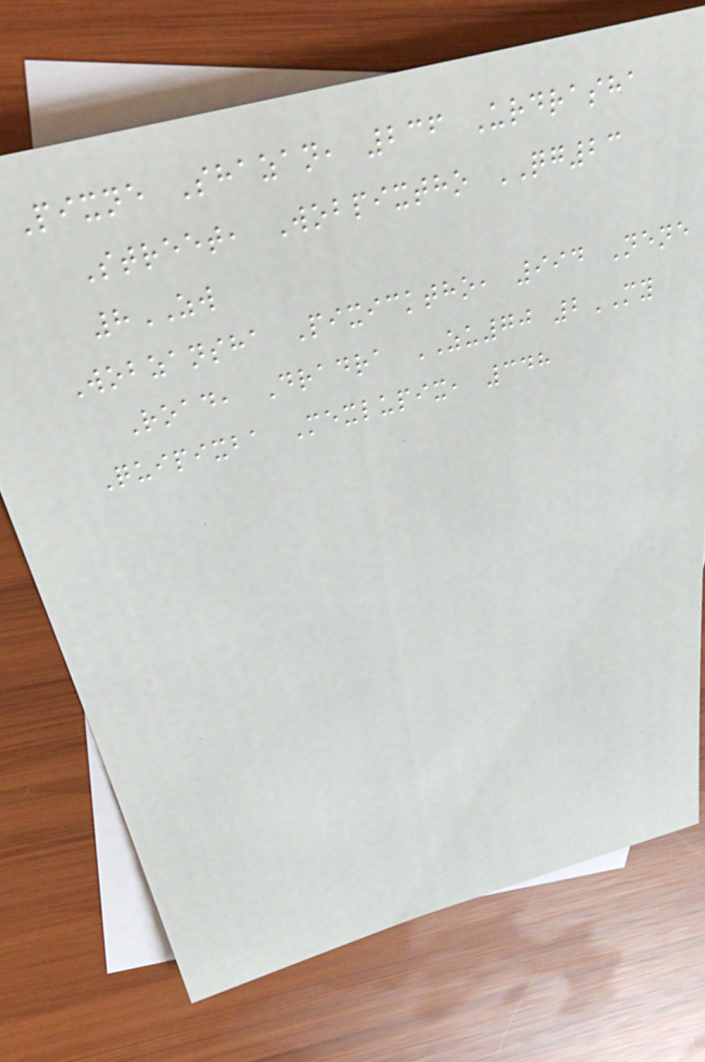Pixne Shazan, 236 Urdrasha
Street, Wobpixtho QG23
8ZW
Wobzansha Pixicktho, 994 Nene
Road, Dradra ZU70 2MY
Quipixba Mexlupix, 348
